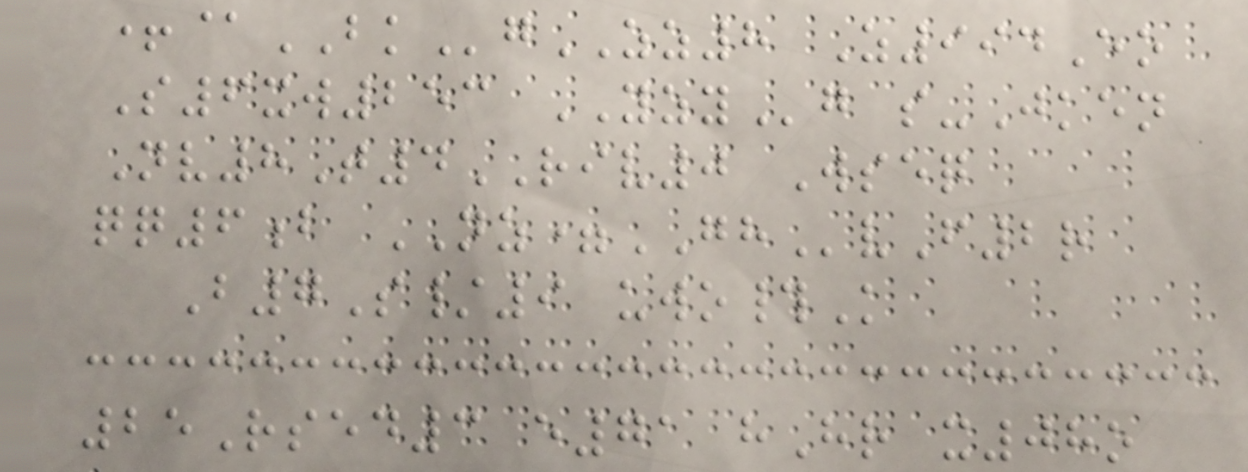+@BKgZZ8 Z994Eo
S6xw253 YZYg s-Jken
Nv8T4RIV0 Wseq
qq6b NZ=GHvF2r
B7S/9 uwo#K
25Rsed3 e71 hHr x08o
